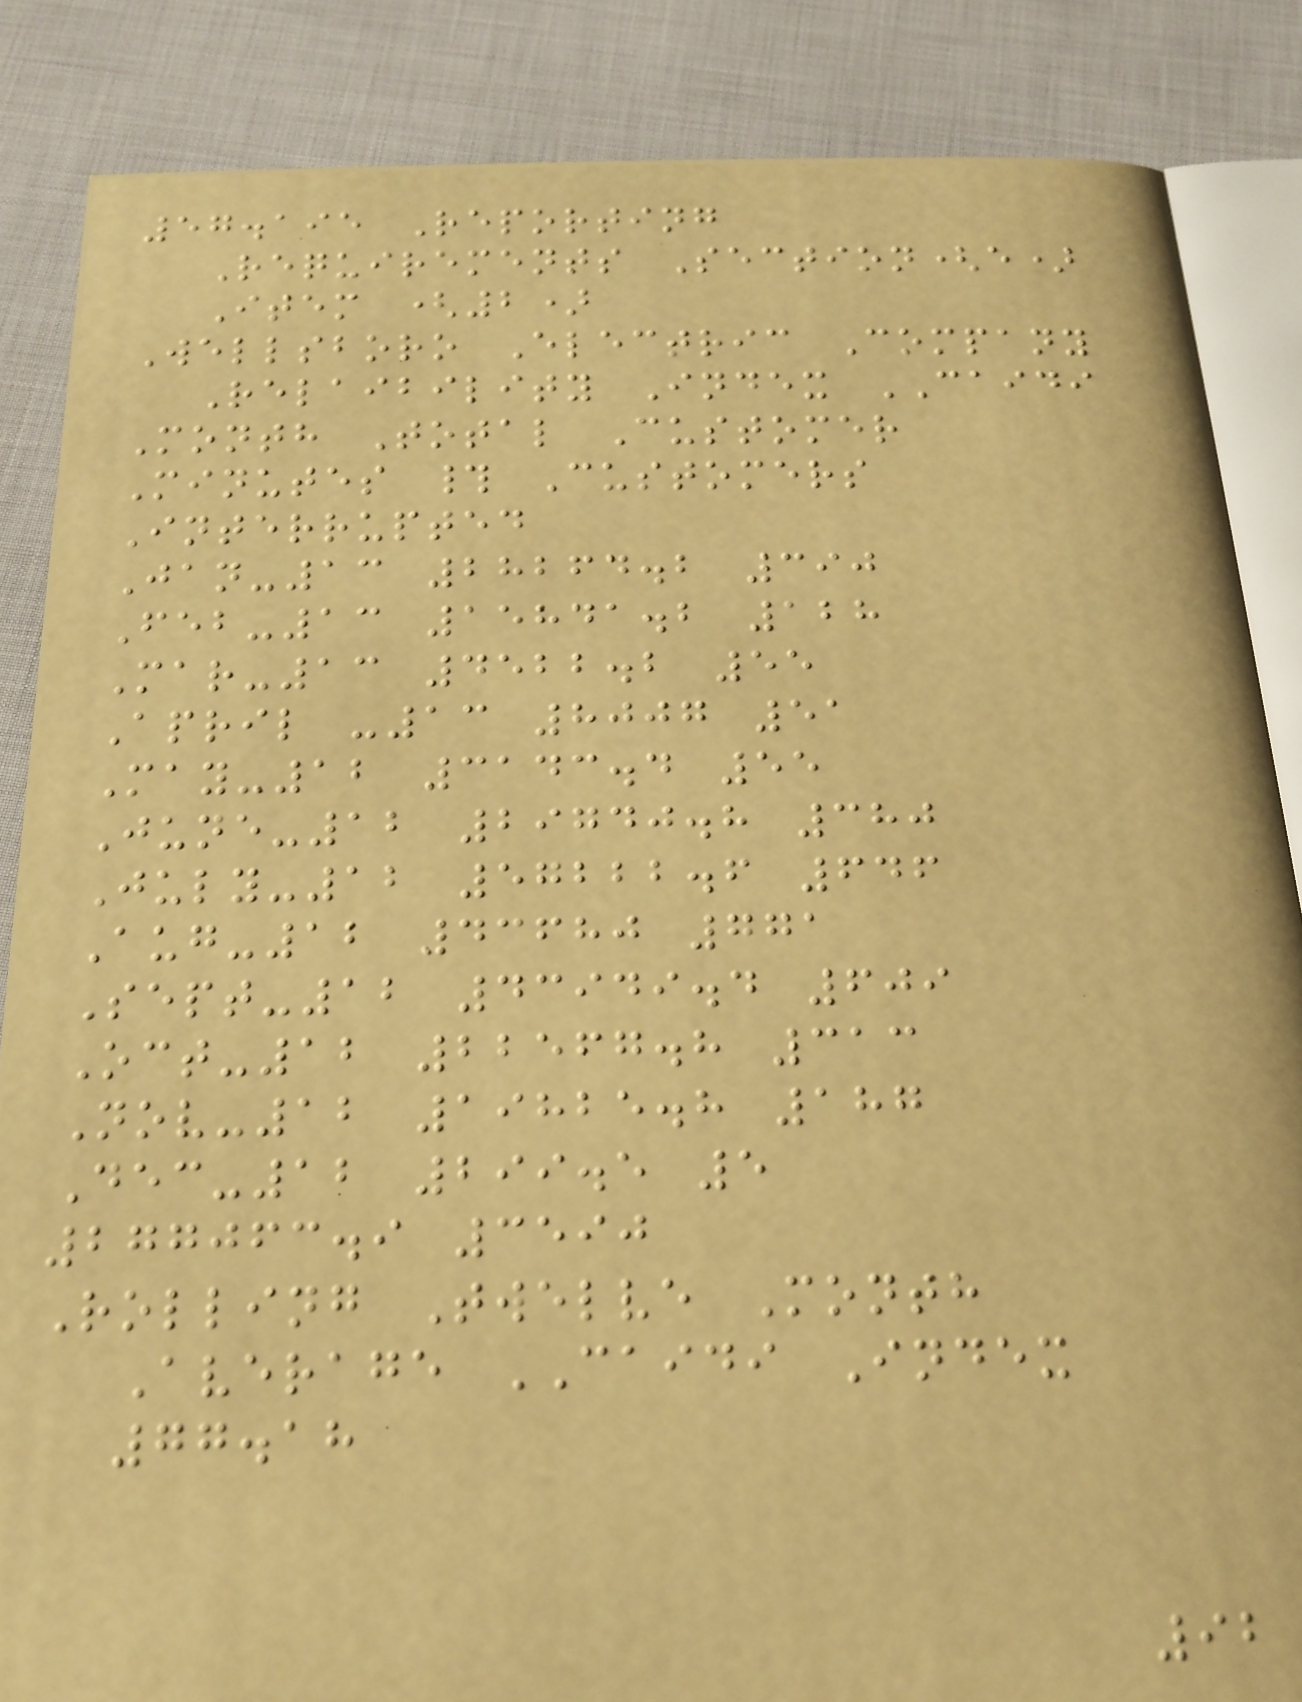57.195 Reporting
Requirements Section(e)
Item (2)
Wellsboro Electric Company
Relaibility Index CAIDI
Month Total Customer
Minutes # Customers
Interrupted
Jan-13 28264.2 390
Feb-13 15841.2 128
Mar-13 4522.2 55
April -13 8007 51
May-12 3143.4 55
June-12 29740.8 380
July-12 57222.6 646
Aug-12 43680 771
Sept-12 43949.4 609
Oct-12 22567.8 313
Nov-12 19825.8 187
Dec-12 299.5 5
277063.9 3590
Rolling Twelve Month
Average CAIDI Index
77.18
92
